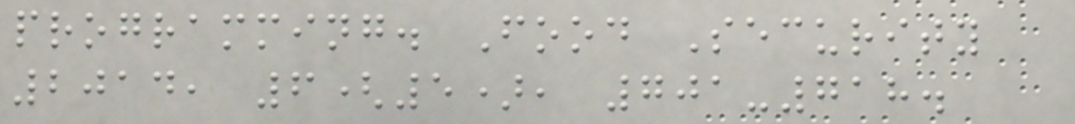programming. Food Security
2014, 6(5), 701-718.
